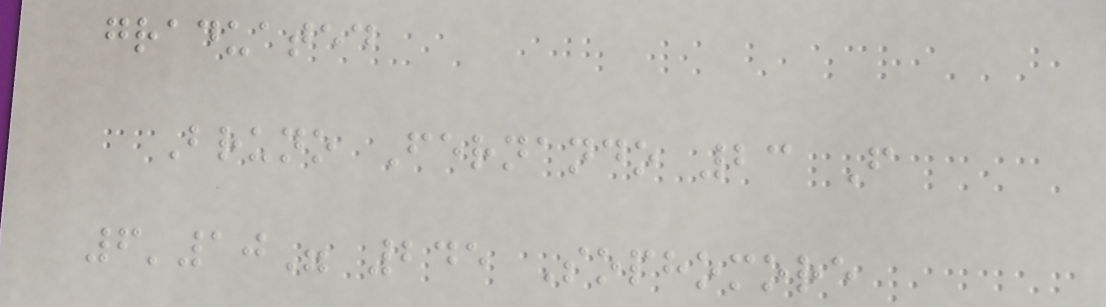graduated
Bruno Fernando 23 F
6'10" 245 Sophomore
